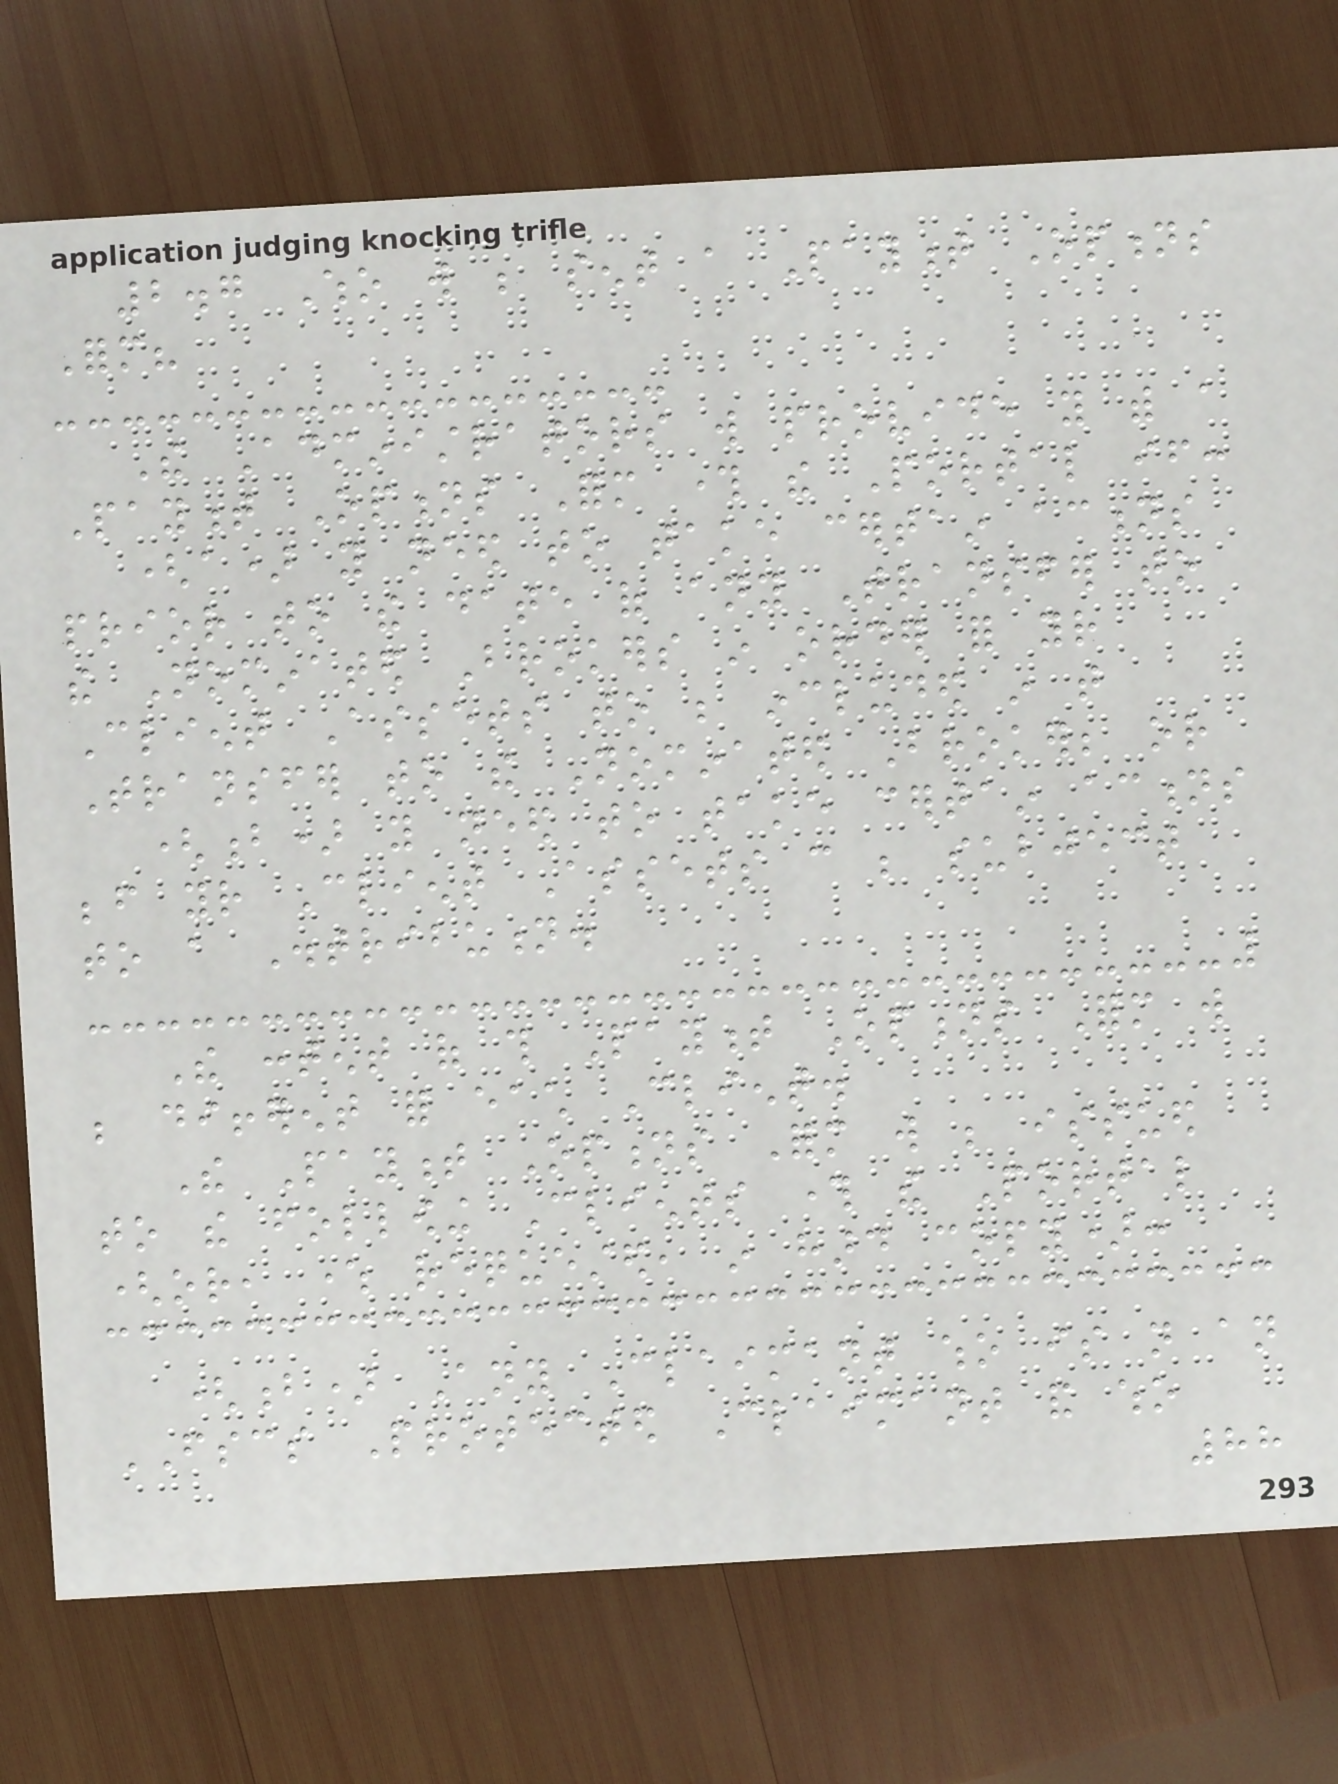2.7 Who will be sent a Payment Options
Form?
The Administrators will provide you with a
Payment Options Form through the Portal if:
(a) you need to take certain actions
prior to the date of any Transfer to
the Nominated Brokers in order for your
Client Assets to be included in that
Transfer to the Nominated Broker; or
(b) you need to take certain actions
before your Client Assets can be subject
to a Distribution.
The content of this Payment Options Form will
be different for each Client.
The Payment Options Form will be issued
to the following Clients through the Portal
(or, where requested, in hard copy):
(b) Any Claimant who is not an
FSCS Protected Claimant and who
88
